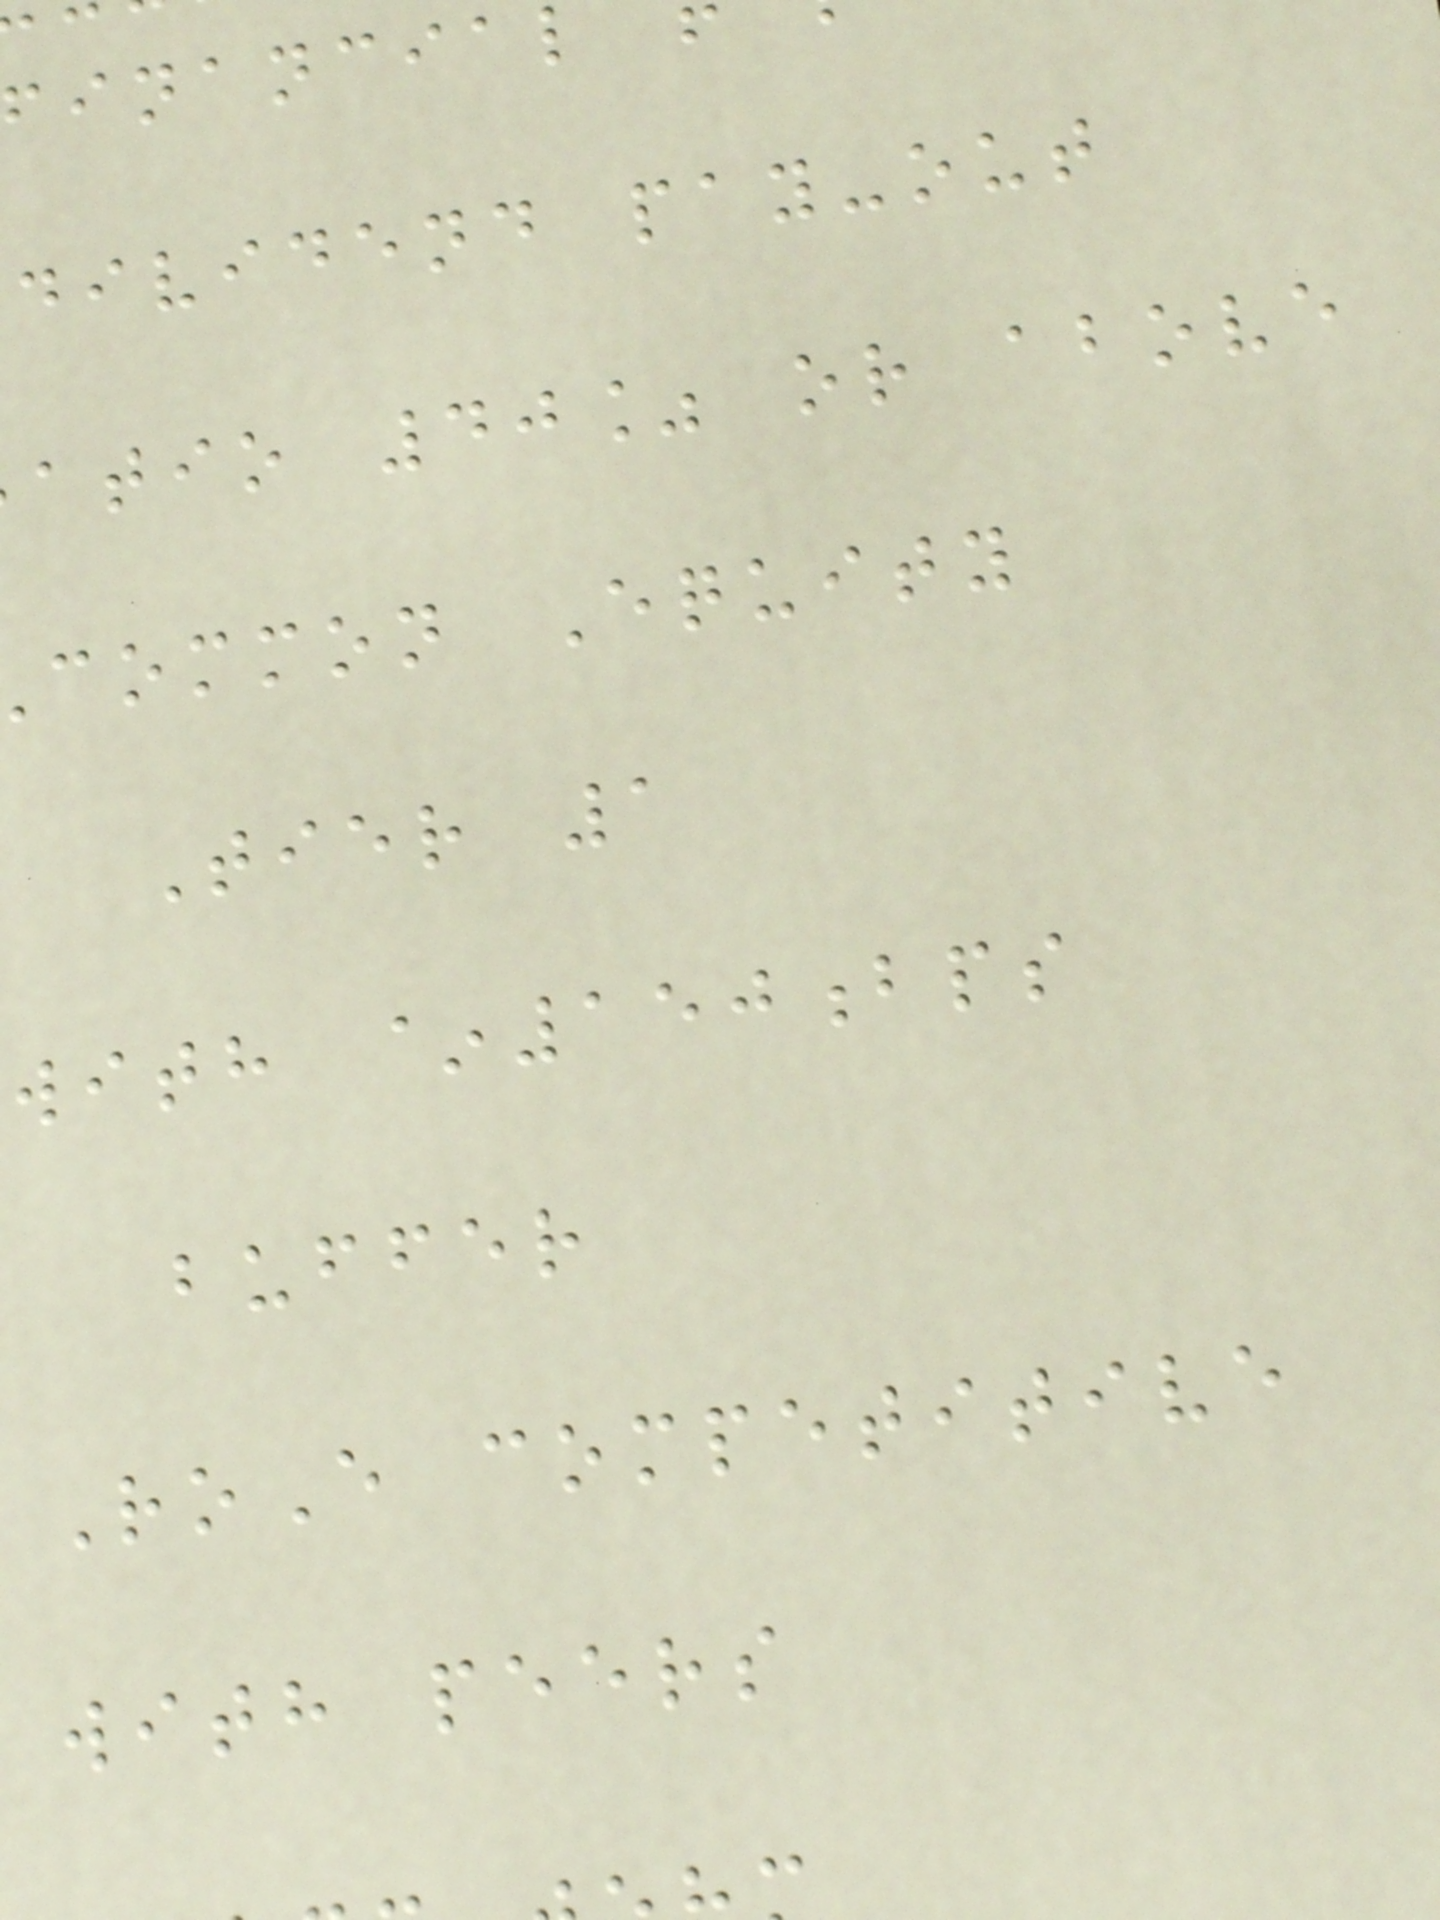financial
dividend pay-out
atio 40% or above
common Equity
Tier 1
with ~150bps
buffer
RoE competitive
with peers
